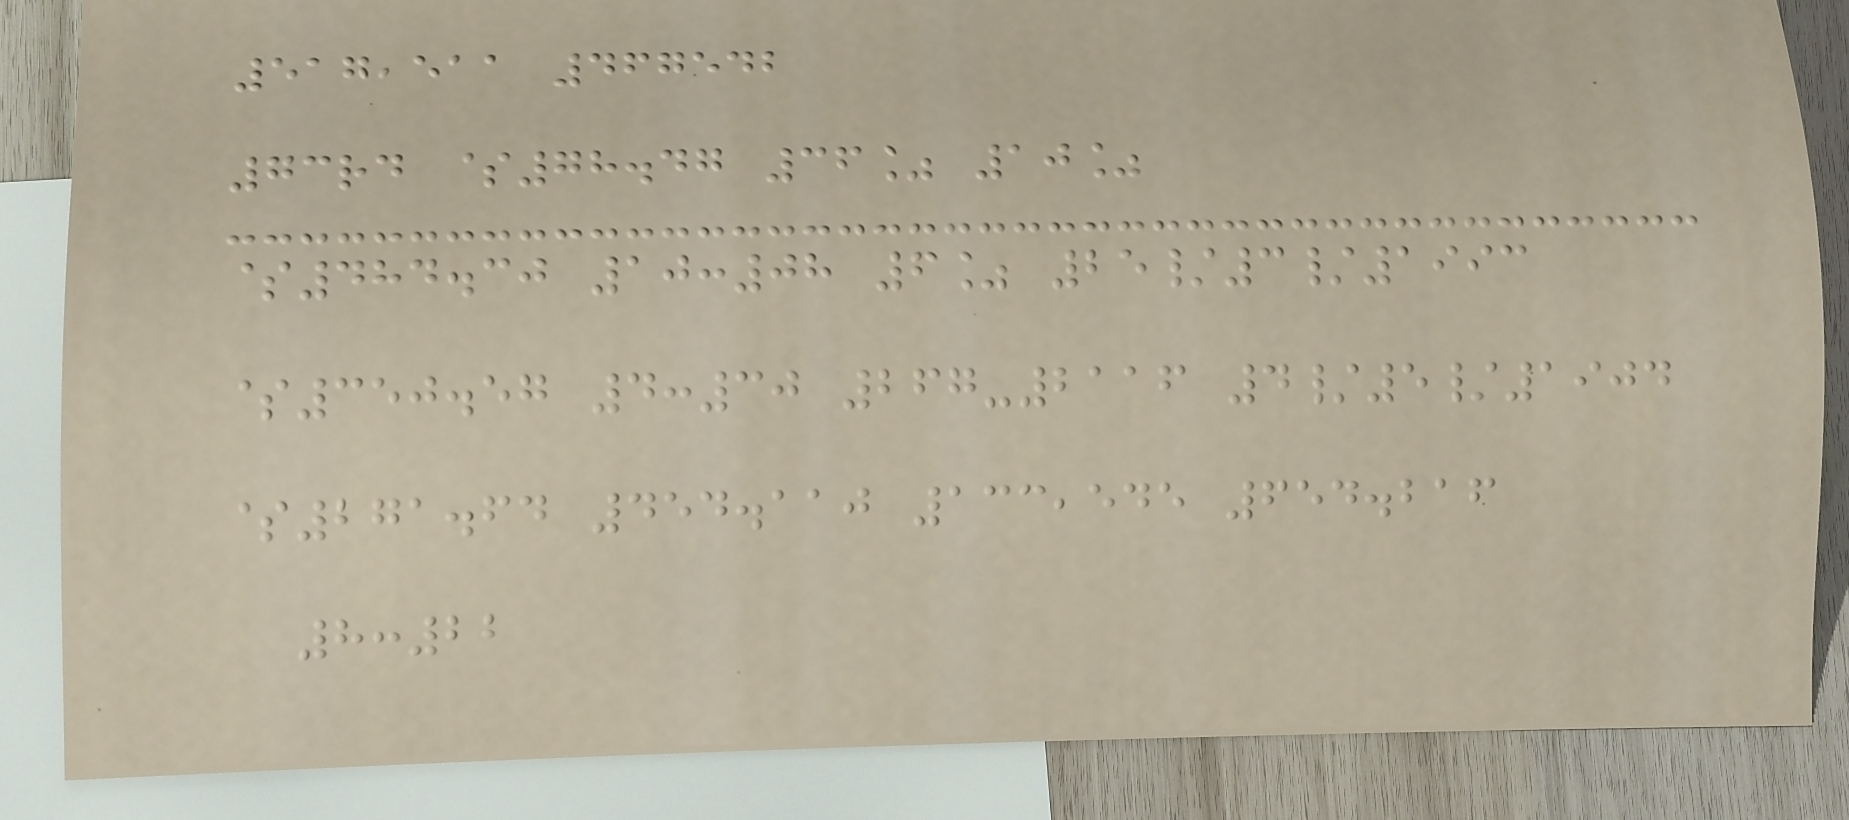517,511 467542
73rd $78.47 36% 10%
$484.30 10:08 6% 25/3/1993
$350.57 4:30 267-2116 4/5/1904
$271.64 454.110 133,545 654.216
8:22
